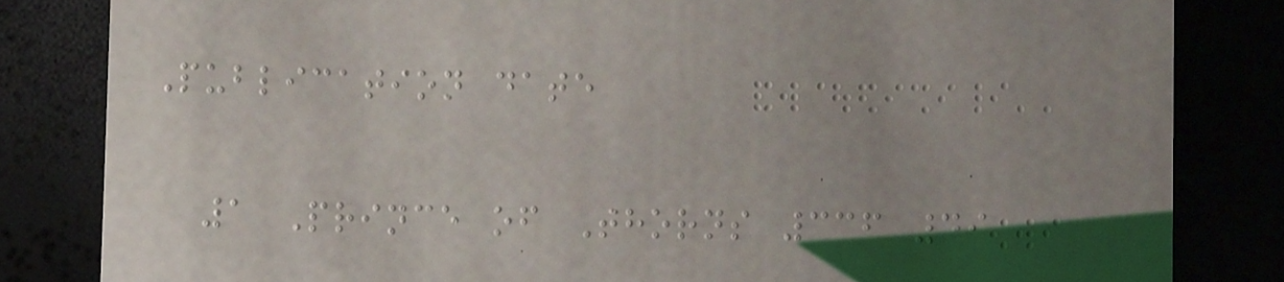Publication date
1 Prince of Thorns 336 49
